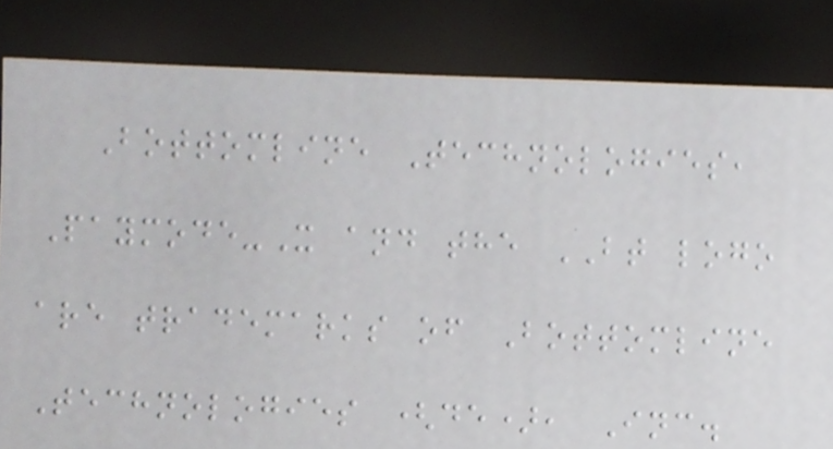Bottomline Technologies,
Paymode-X and the BT logo
are trademarks of Bottomline
Technologies (de), Inc.
